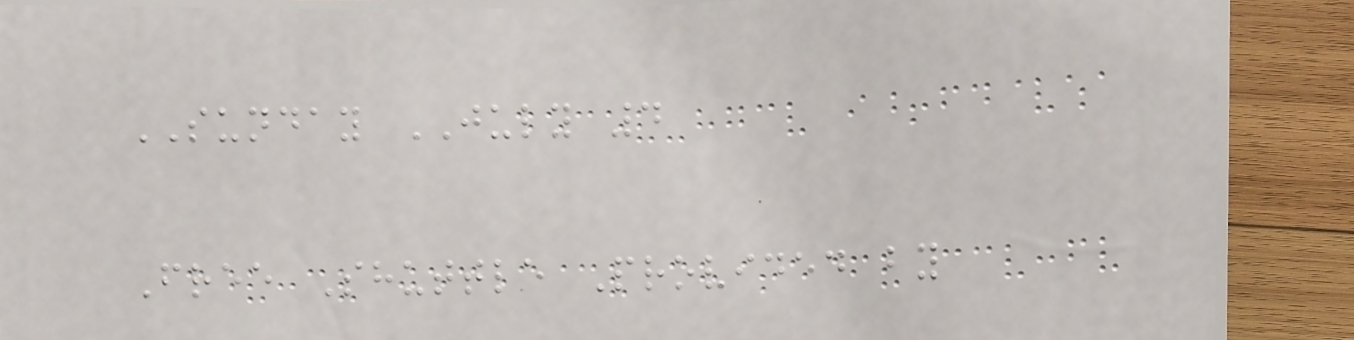SUNDAY JULY 4
Free Shuttle Provided by
